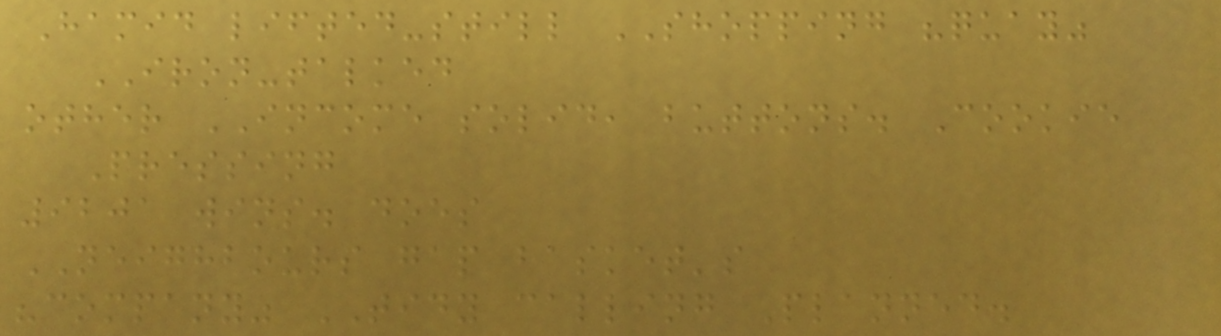Hamid lifted-still SHOPPING "quay"
IRON-talked
other INCOME solid, buttons. Cookie
Pressing
9201 wins. does
NEIGHBOURS gap basket's
"company" TIDY calling Planned.
